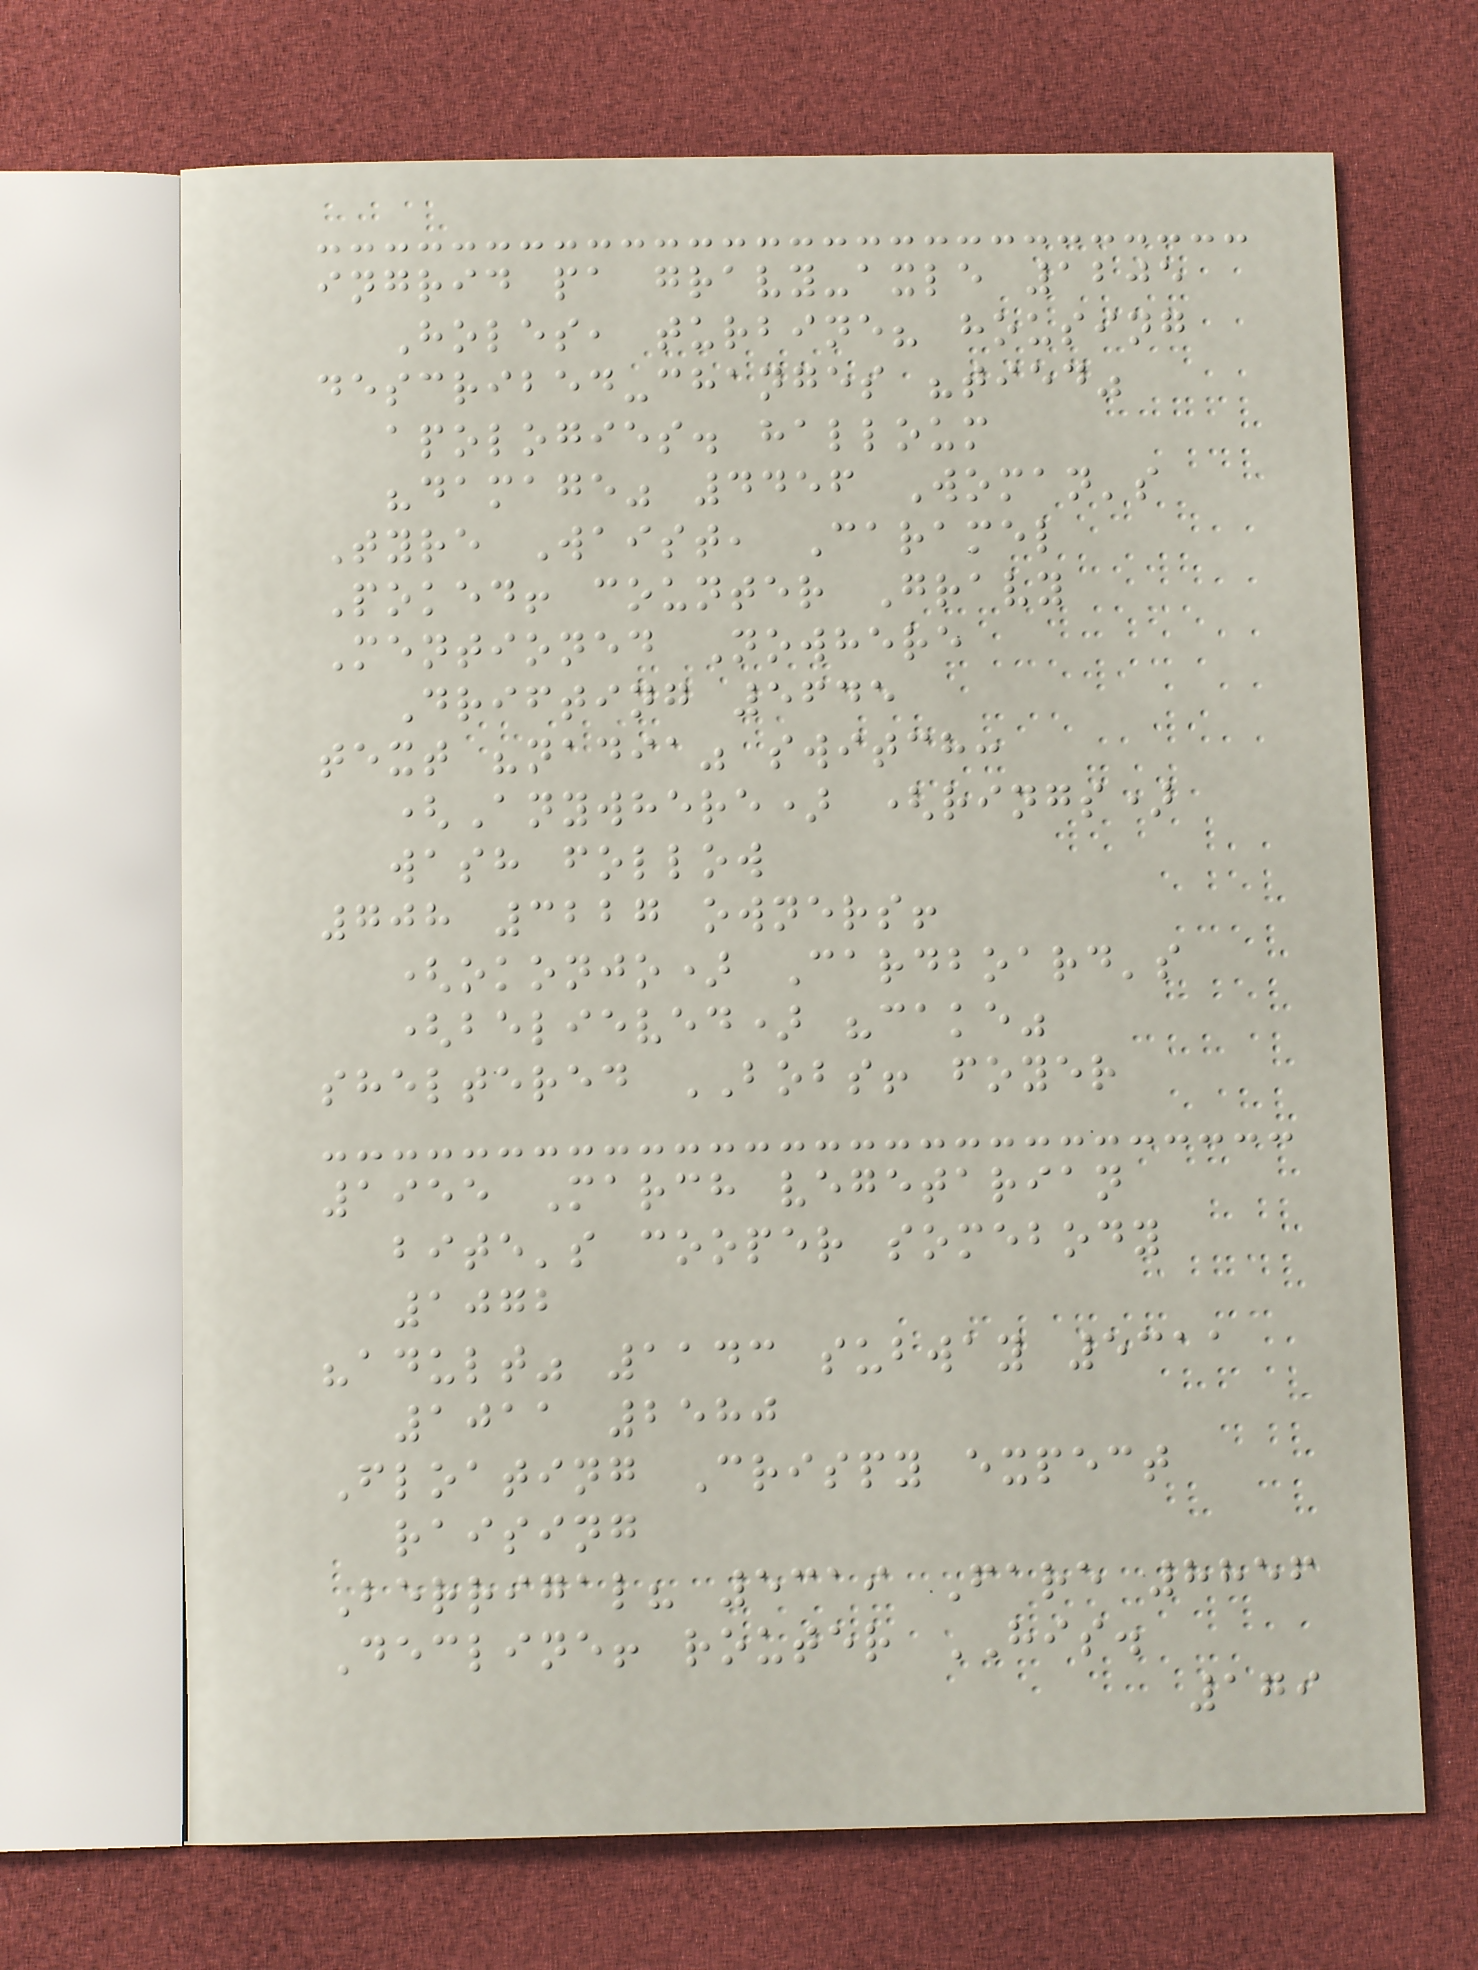ingrid pa gravy-axle 1205
Holes, turbine? housing
described-changes "tied"
apologies. halloum
"damage" 4456 Woman's
Tyre Waist, Caramel
Poked! counter Gravy
Mentioned Nowhere
Drifting 5645
text "nadia" switch:
(Anywhere) (rings)
wash follow
708 3227 owners!
(okonjo) Cardboard's
(believed) "cake"
sheltered BOBS! foyer
1955 March vegetarian
bite's cooper somebody
1072
"adult" 1143 subway 5311
1011 2580
Floating Crispy expect
raising
Berrigal? 5319 Fare 8856
Decline! router HIS.
179
